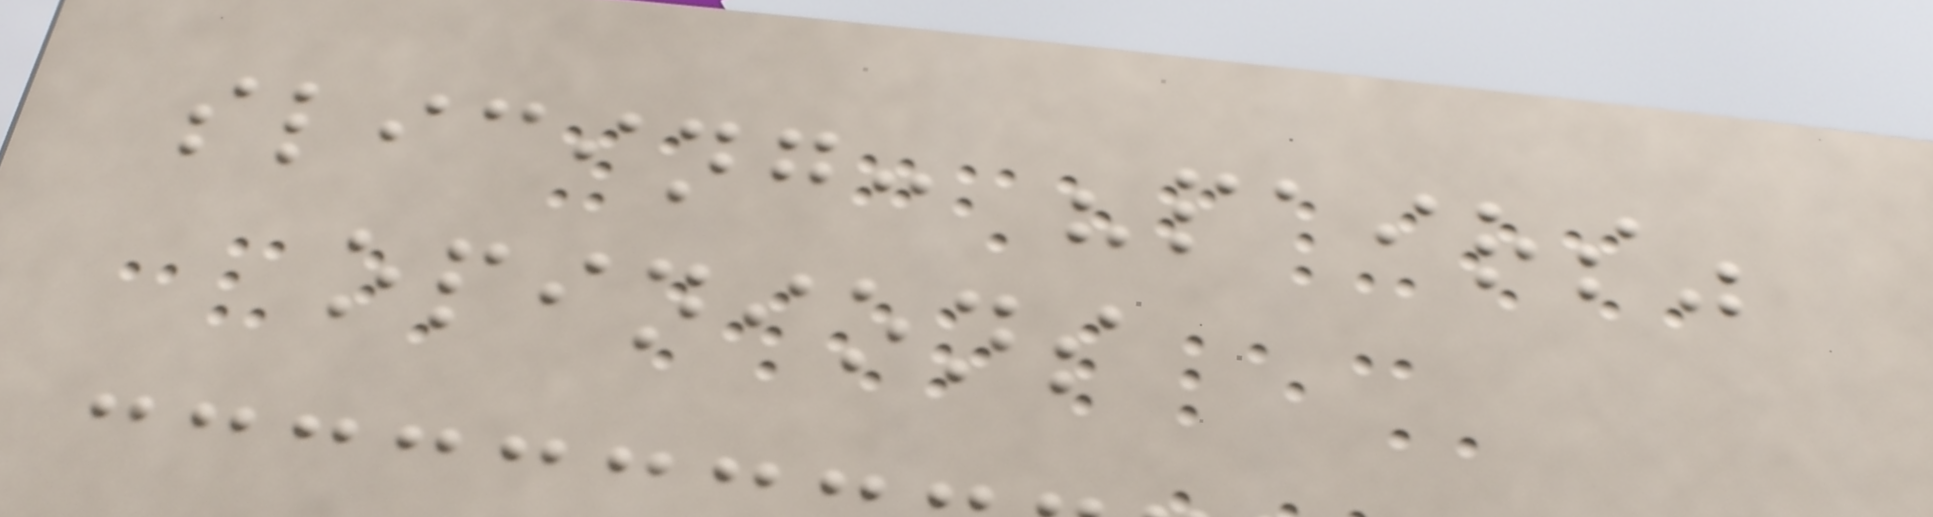slicing: "pairs"
opinions
